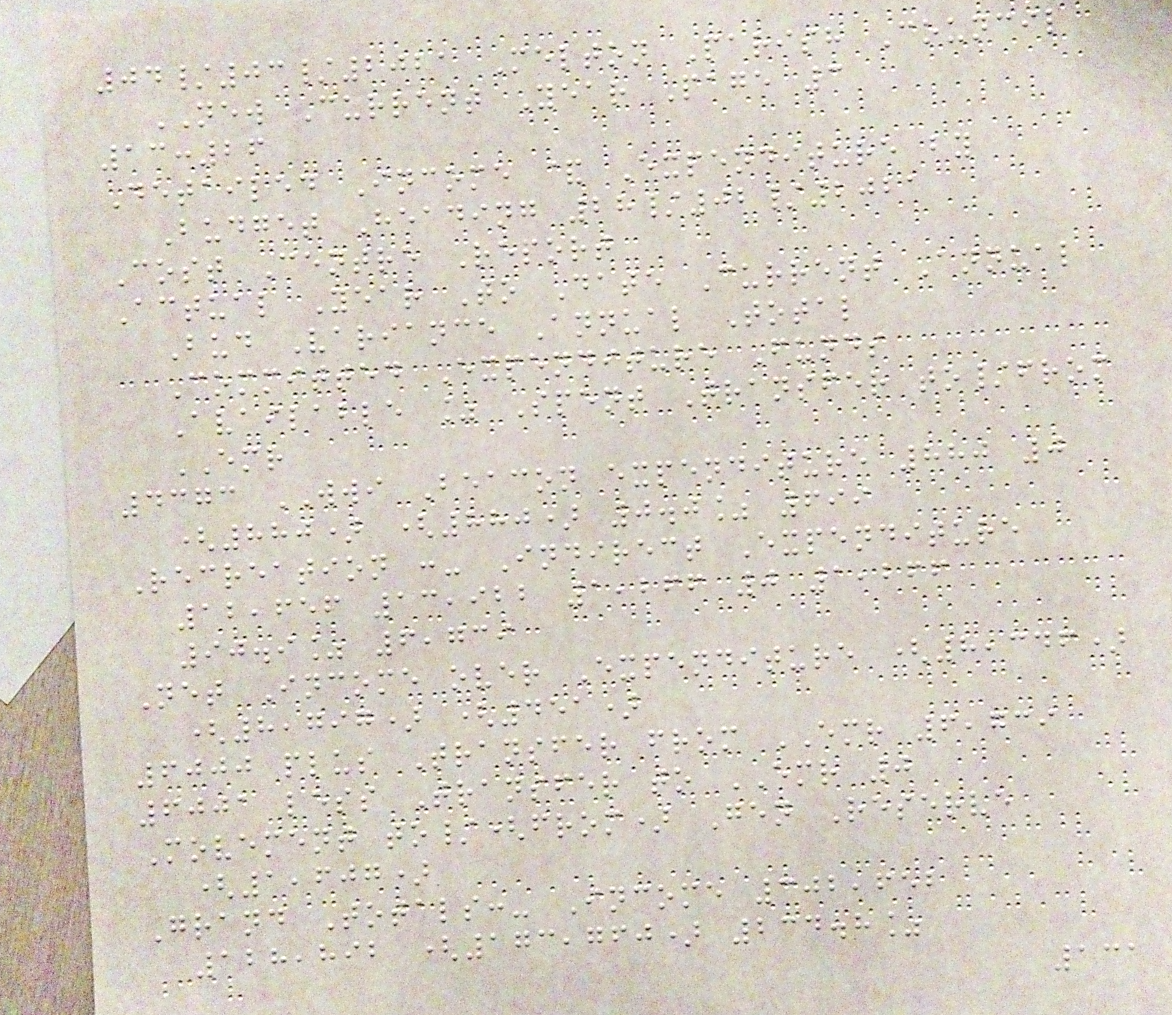04/03/2021 Melton Parish Council
NEW Current Year Page 3
13:26
Detailed Income & Expenditure by
Budget Heading 28/02/2021
Cost Centre Report
Actual Year To Date Current Annual
Bud Variance Annual Total
Committed Expenditure Funds
Available % Spent Transfer to/from
EMR
4373 WWI Beacon expenditure 880 0
(880) (880) 0.0% 699
Recreation :- Indirect Expenditure
12,656 13,922 1,266 0 1,266
90.9% 6,739
Net Income over Expenditure (8,346)
(8,797) (451)
6000 plus Transfer from EMR 6,739
6001 less Transfer to EMR 0
Movement to/(from) Gen Reserve
(1,607)
Grand Totals:- Income 302,652
128,892 (173,760) 234.8%
131
